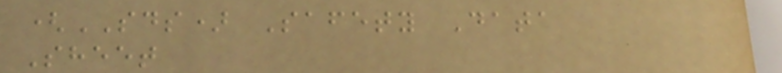(SDS) Safety Data
Sheet
